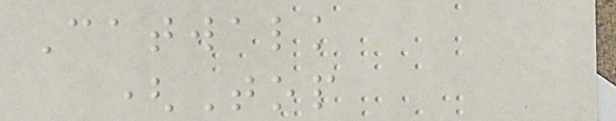Catwalk
(Top
